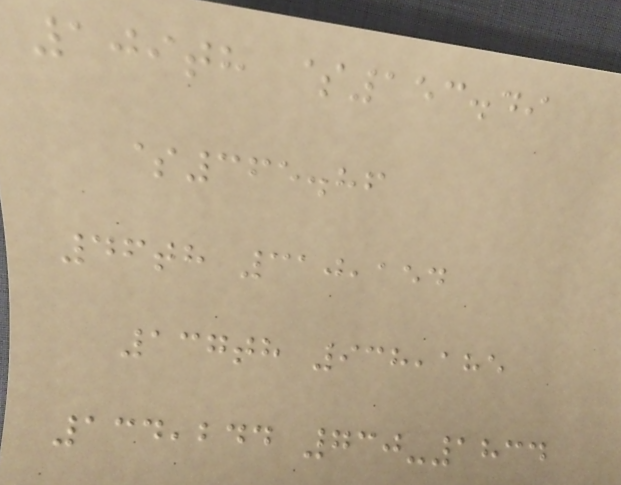109th $153.49
$365.86
46th 310,154
137th 938,185
134,244 730-1834
